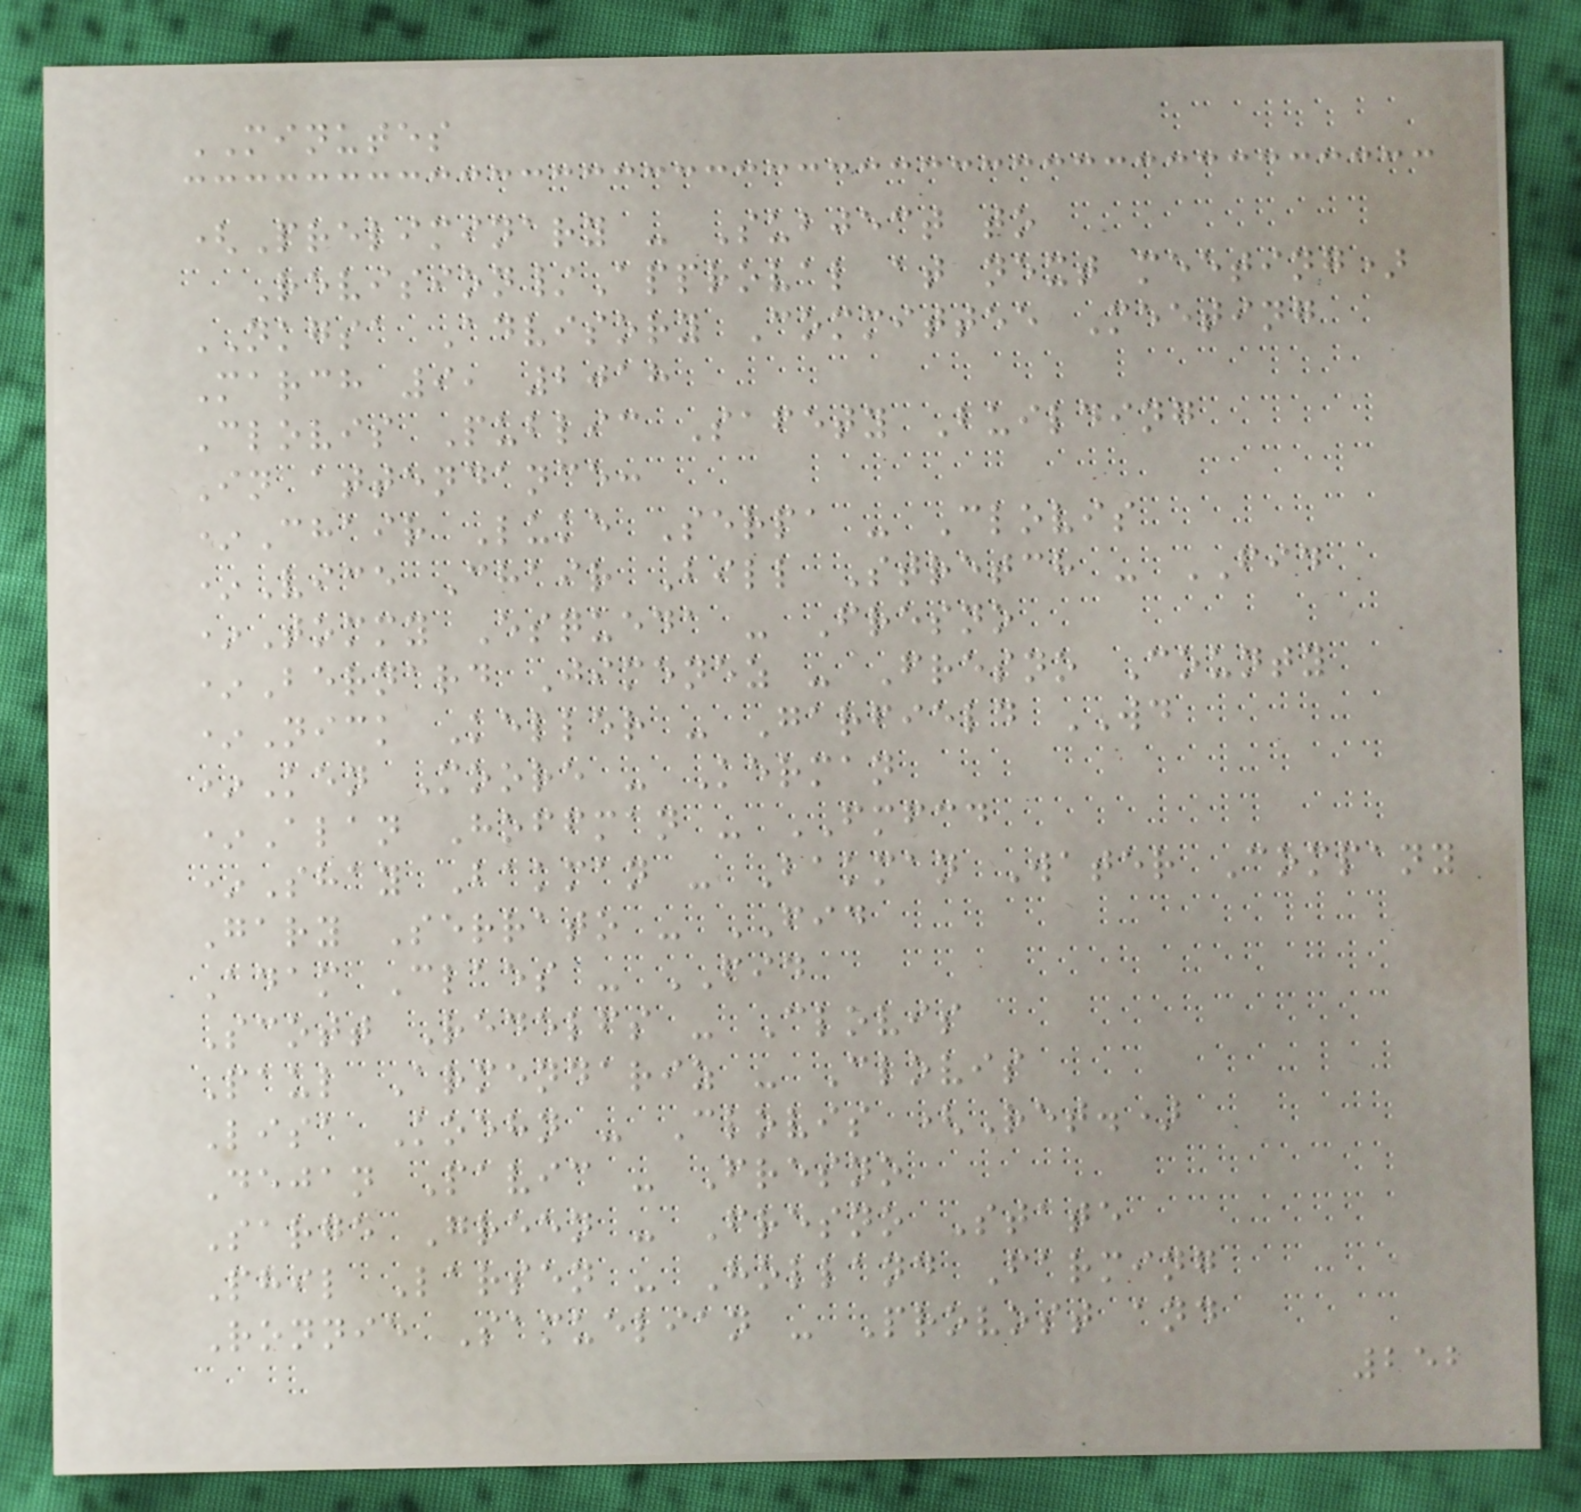MINUTES
(Preliminary - Subject to
Revision/Approval at next meeting)
NKGSA Advisory Committee Meeting
March 9, 2018
Clovis Public Safety Building
In attendance:
*Chair Luke Serpa - Clovis
*Vice Chair Bill Stretch - FID
*Tommy Esqueda - Fresno
*Bernard Jimenez - Fresno County
*Nick Keller - Garfield WD
*Ken Moore - Kerman
*Alan Hoffman - FMFCD
*Shay Bakman - Bakman Water Company
Gary Serrato - FID
Adam Claes - FID
Scott Redelfs - Clovis
Paul Armendariz - Clovis
Lisa Koehn - Clovis (Ret.)
Dejan Pavic - Fresno
Sarge Green - Fresno State
Phil Larsen - Holland Farming
Ronnie Samuelian - Provost and
252
